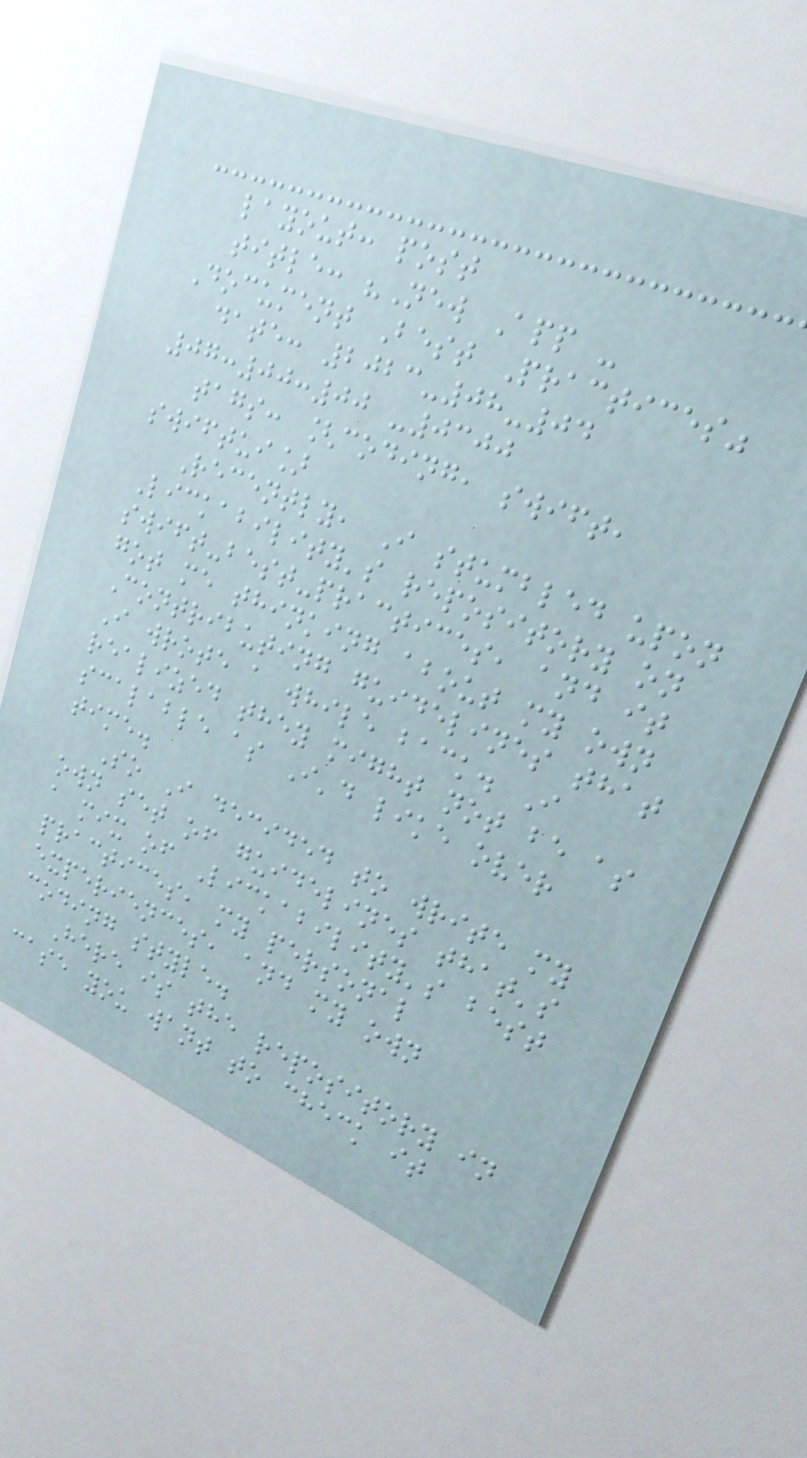layout: post
title: "New App -
Document Best Practices"
date: 2023-08-04
07:00:00 -0300
tags: [coding, swift,
swiftui]
Recently, I stumbled upon
Lickability's repository on
swift-best-practices, and it
got me thinking about my own
Contributing guidelines that
I wrote a while back. I
realized they might not be as
scalable as I'd like over
time.
So I decided to write my
own set of guidelines that's
a mix of Lickability's best
practices, my personal
experiences, and my own
coding style.
Here is the repository in
case you want to check it
